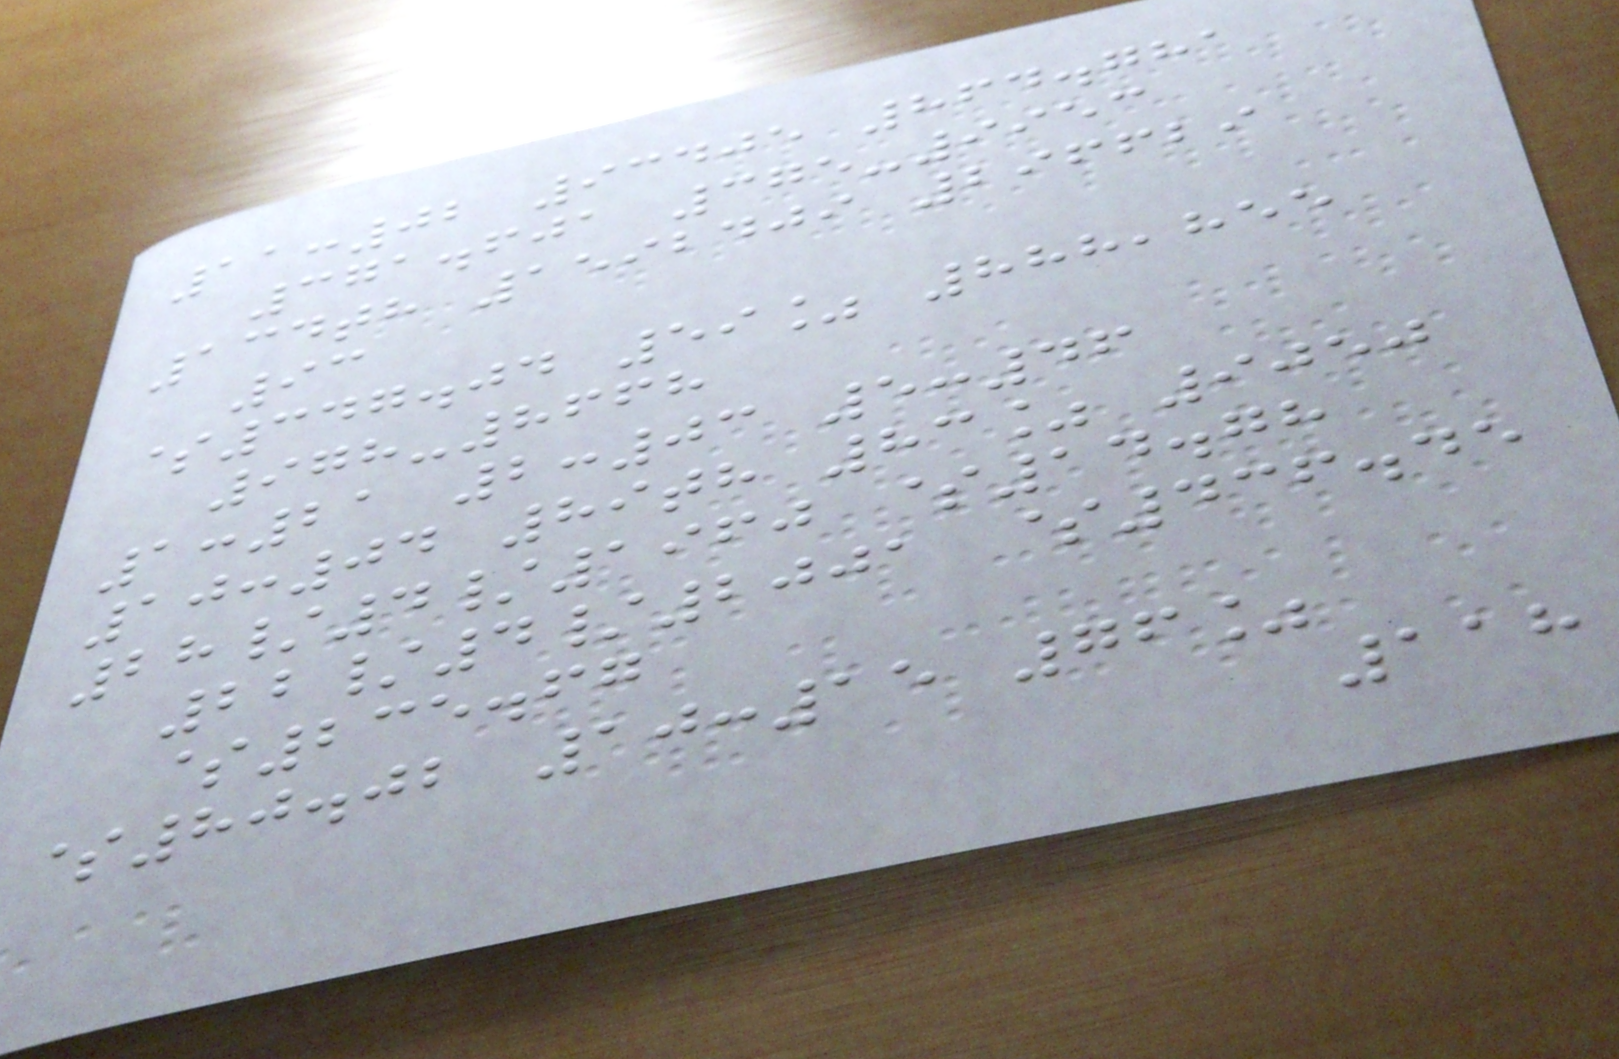11:02 93405 864.781
371.601 375-9953
134th 1592409 296629
93
$347.04 59% 888,855
978-8668
1:21 2:03 5:46
10:04 89th 83% 9050
28/4/1960 $14.78
22/4/2001 $436.45
$235.67
$80.02 10:15 76%
118
